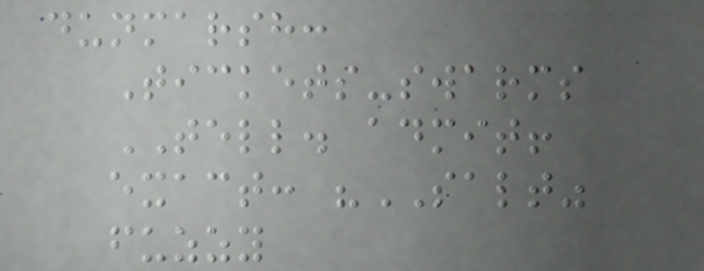dunmarsh:
Tickets-swarms
TELL. admit!
exact: "SALT"
fuzzy
